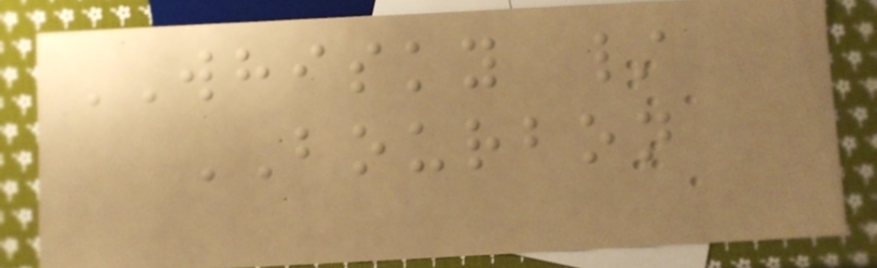WHISKY /
BOURBON
